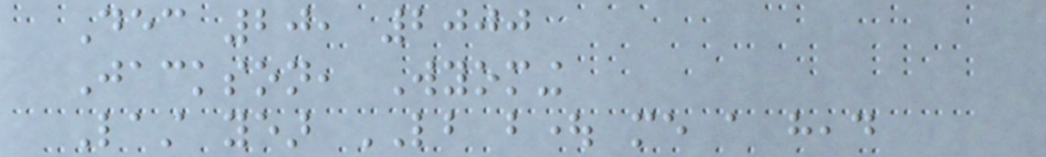Dec 20, 2000
Jackson, Wyoming
Last year LB bought me a head
